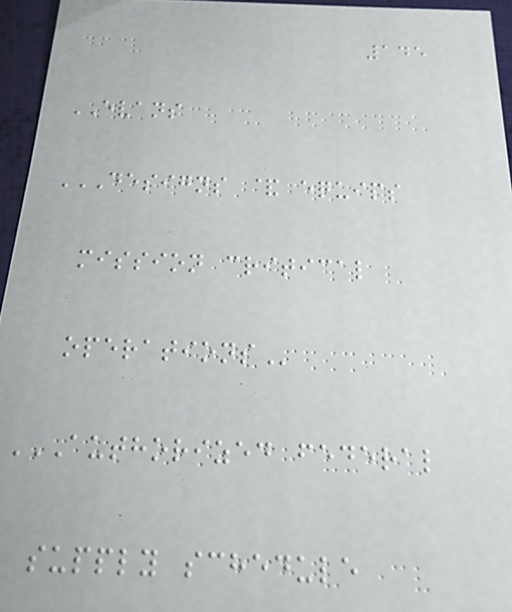145
EVANS
DESIGNS & EQUIPS
MISSION CRITICAL
OPERATIONS
AUTHORIZED FEDERAL
SUPPLY SCHEDULE
